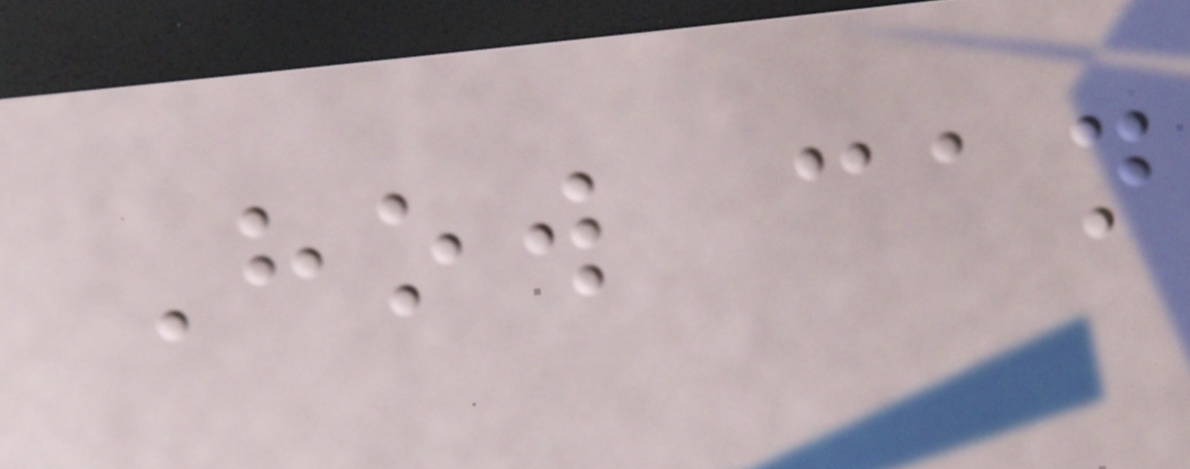How can
